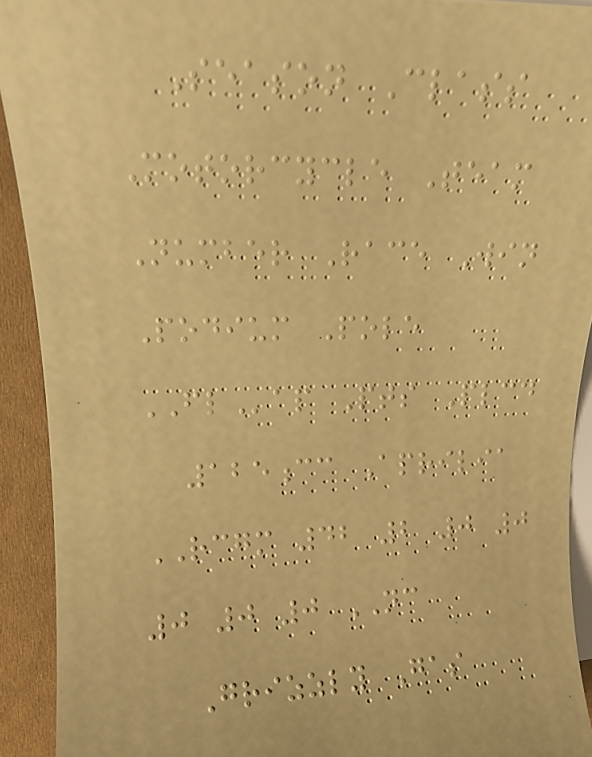Season Class
Motorcycle Team
Number Race Win
Podium Pole
FLap Pts Plcd
125cc Aprilia
RCGM 42 2 0 0
0 0 0 NC
Grizzly Gas
